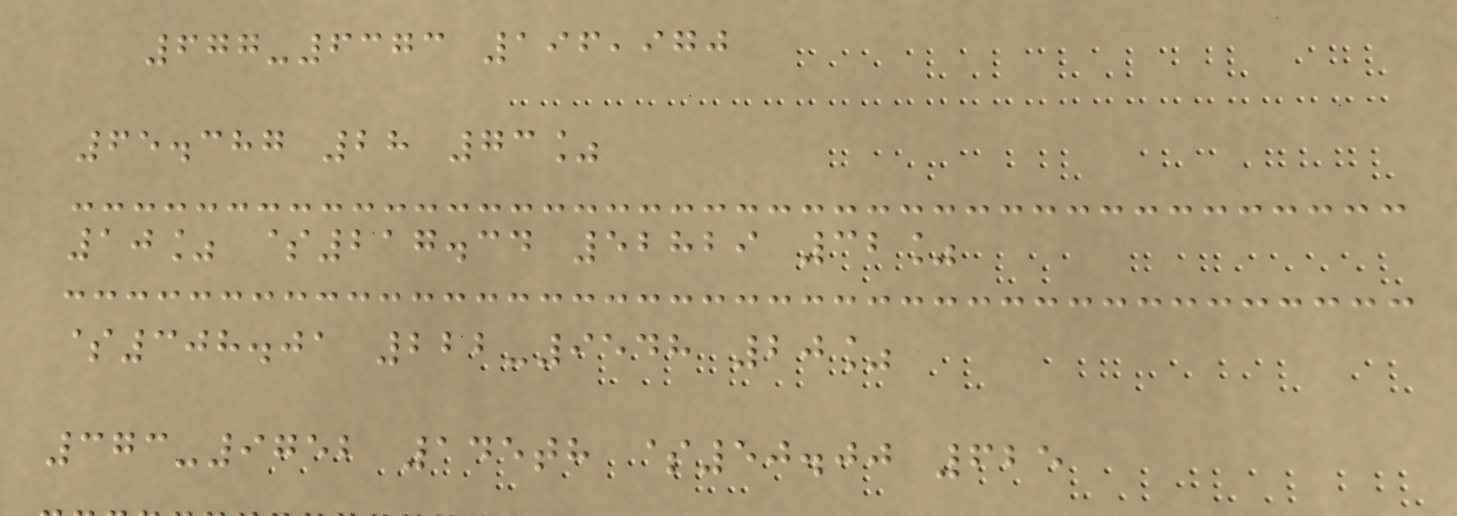677-6373 196,970
65.387 28 73%
10% $217.34 52829 32%
$308.01 222-9548 20%
373-9752 145th $50.00 625
